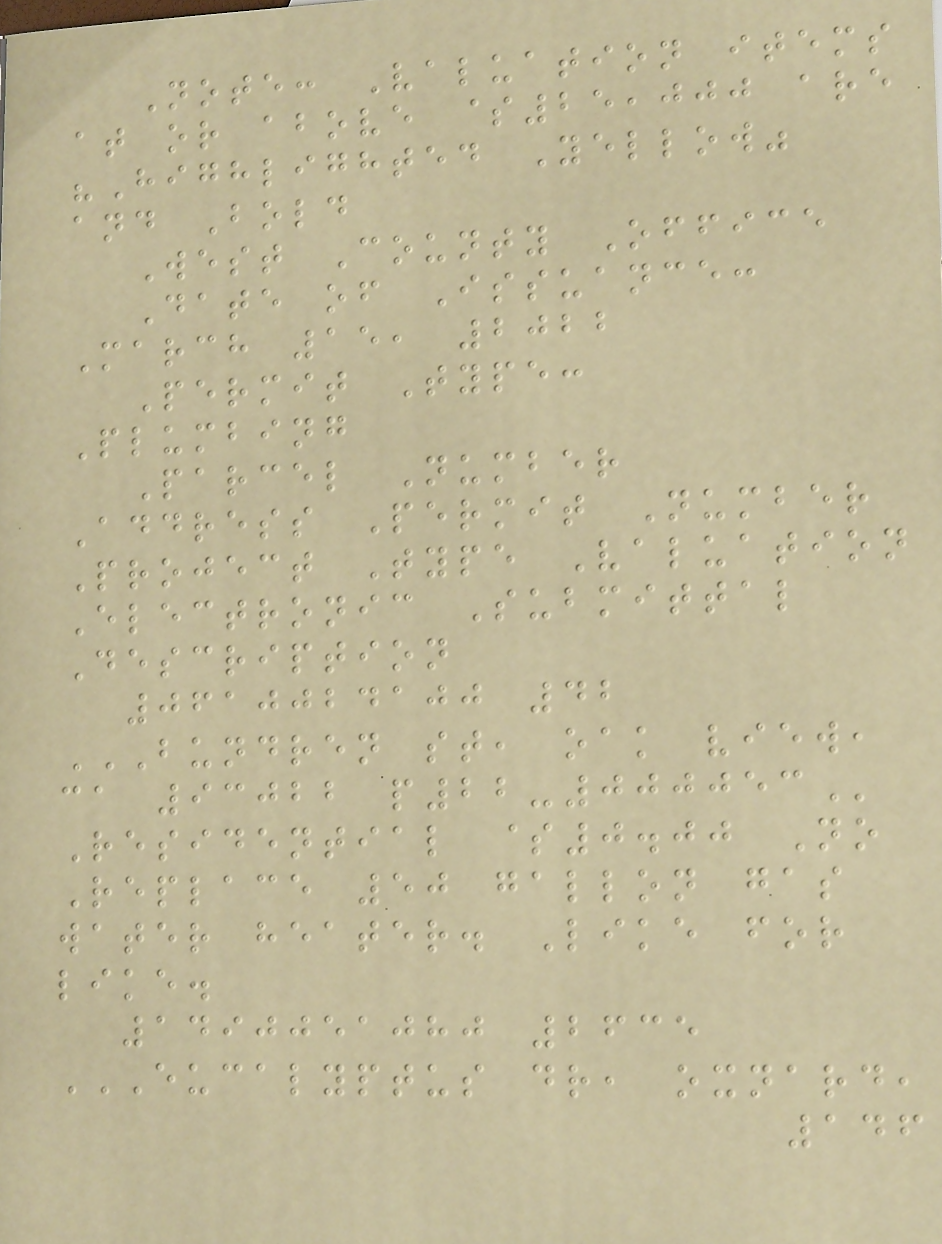Note: Valuation items
at or above $25,000 are
"Highlighted Yellow"
and Bold
West County Office
Date of Issuance:
March 15, 2022
Permit Type:
Plumbing
Parcel Number
Address Permit Number
Project Type Valuation
Electronic Submittal
Description
0610024100 42
BUNDREN ST, OAK VIEW,
CA 93022 P22-000053
Residential $0.00 No
Replace 50 gallon gas
water heater. Like for
like.
1490051080 2635
EUCALYPTUS DR, OXNARD,
146
